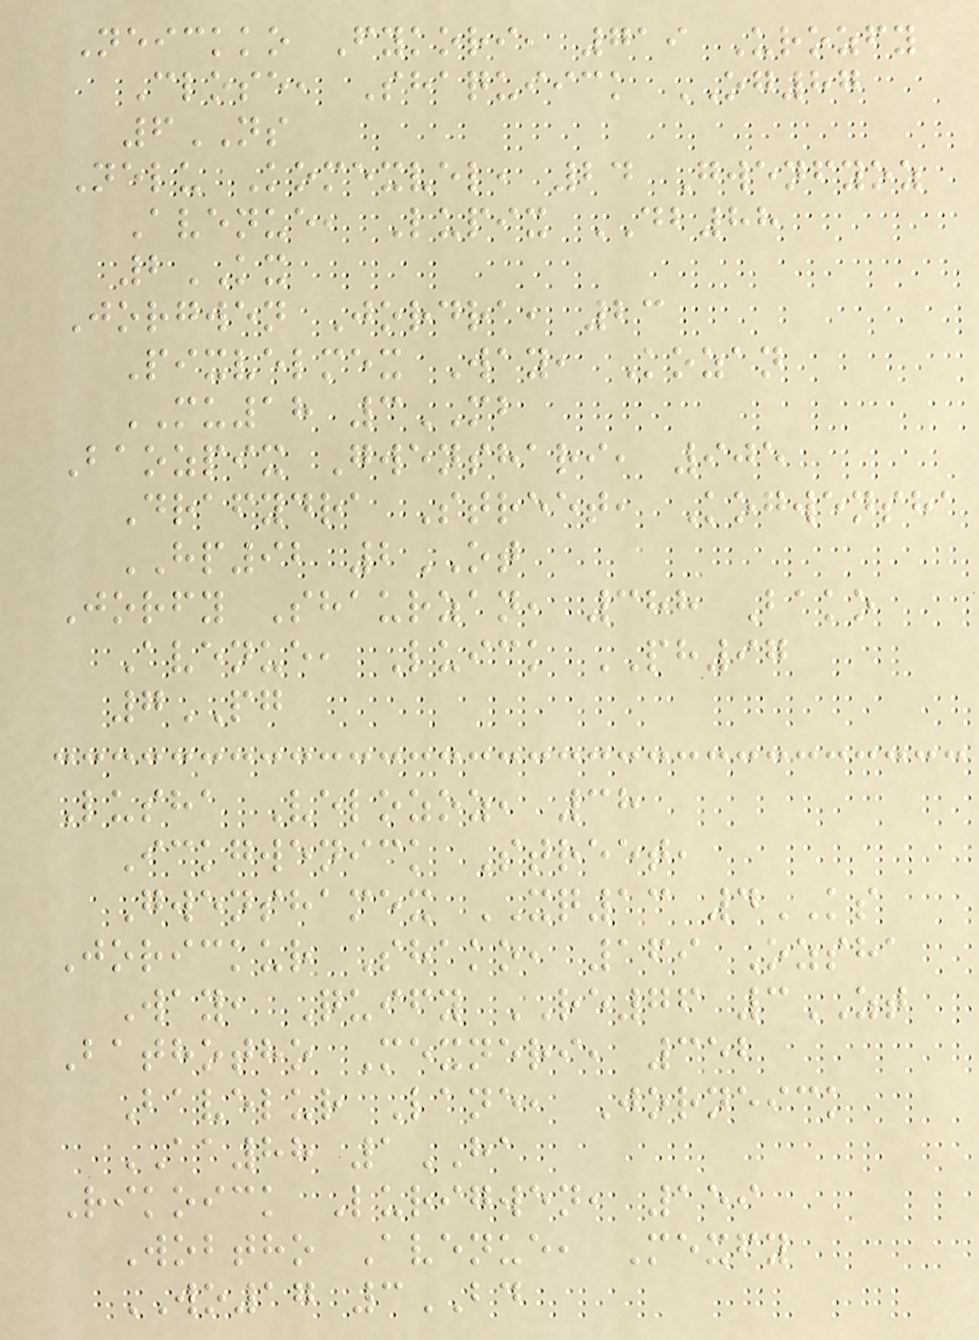Neickko Fykori, 719 Urozfy
Close, Shaquiick OG87
6NS
Nelu Komexvel, 24 Gwenfyoz
Avenue, Lupix DB88
2KX
Jorgwen Jordra, 23
Pixvelmex Way, Kozan
MU18 3MB
Baozpix Gwenshari, 905
Drafydra Street, Kogwensha
HP92 2OT
Jorfy Shaurzan, 388 Bako
Avenue, Luick PH97
7PG
Lusha Velozoz, 38
Ickgwenick Street,
Gwenshamex XQ13 4KS
Jorickur Shako, 169 Ozsha
Way, Quify RE76 3ZT
Bathotho Mexneri, 352
Bavelur Lane, Jorneick
AA88 1HA
Rikoick Lurigwen, 159
Wobtho Avenue, Mexfy
WO17 3BD
